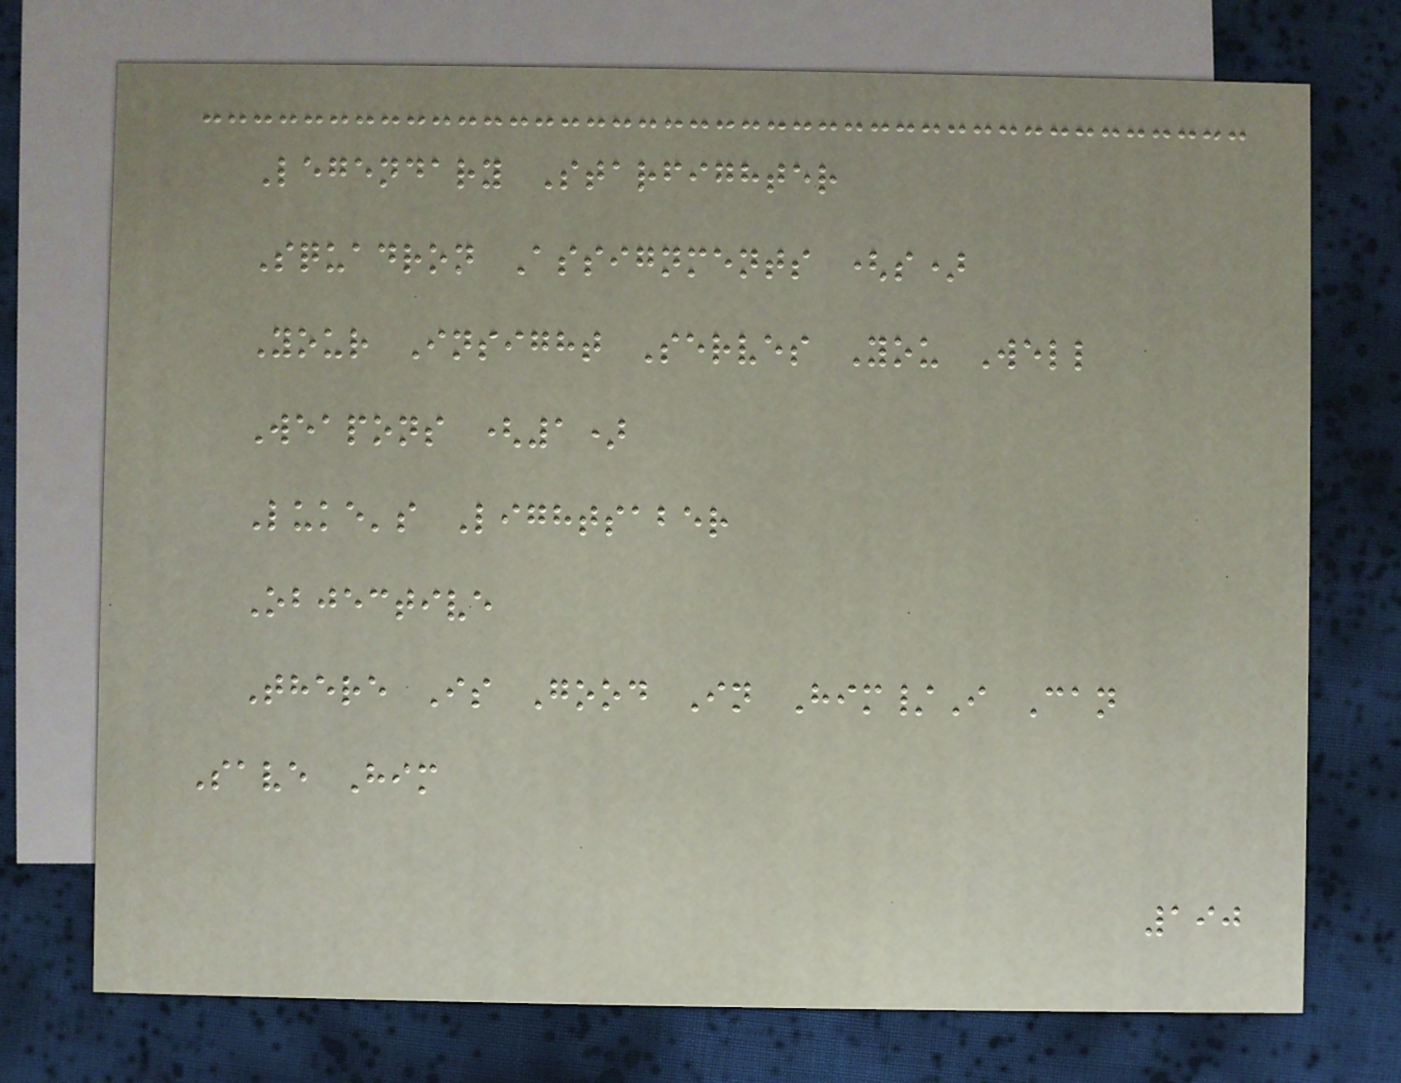Legendary Starfighter
Squadron Assignments (s)
Your Insight Serves You Well
Weapons (1)
Luke's Lightsaber
Objective
There Is Good In Him/I Can
Save Him
190
